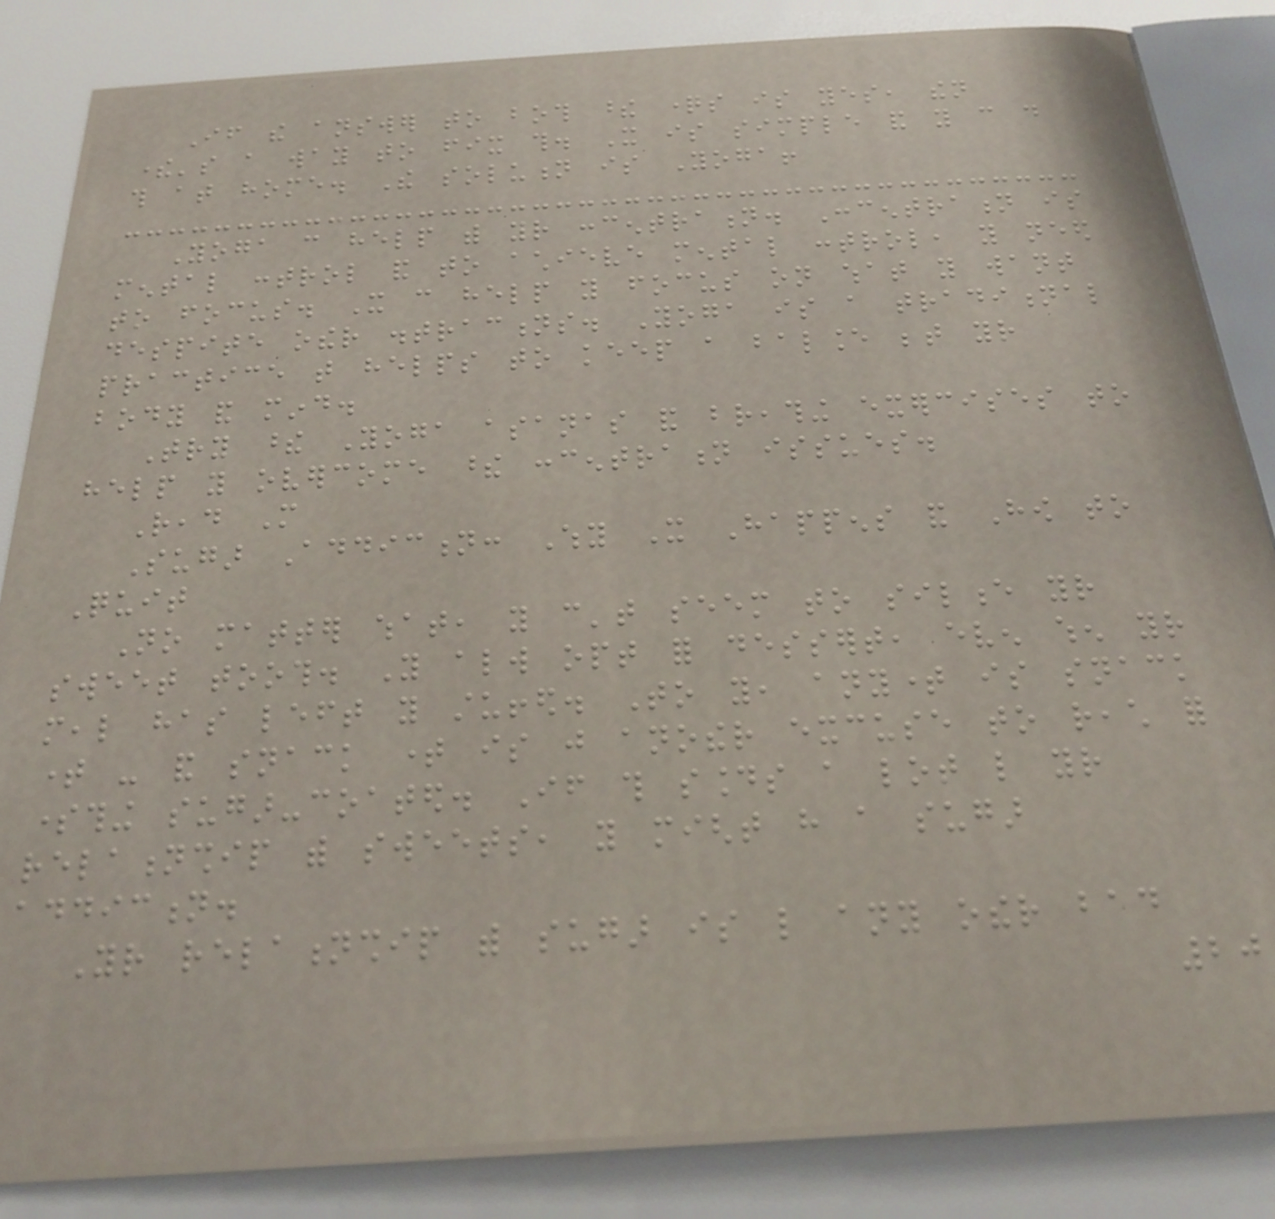If the answer to both these questions is yes, then
there's a way to fix this. It is simple and you can do
this at home. The solution is Yoga!
Yoga can help with your concentration. Concentration is
mental control and to achieve mental control, you need
to focus. It can help you focus on what you want
despite other distractions. Yoga is a traditional
practice that helps to keep a balance between your
body and mind.
Try these Yoga asanas and breathing exercises to
help you overcome these concentration issues.
Read More
Sugar Addiction: Why It Happens and How to
Quit
No matter what, you can't seem to silence your
sweet tooth. You always opt for dessert, even when your
meal has left you stuffed. To you, anytime is snack
time - and snack time is just another excuse to reach for
something sugar-coated. If this sounds a lot like your
relationship with sweets, you might have a sugar
addiction.
Your relationship with sugar is like any other bad
20
